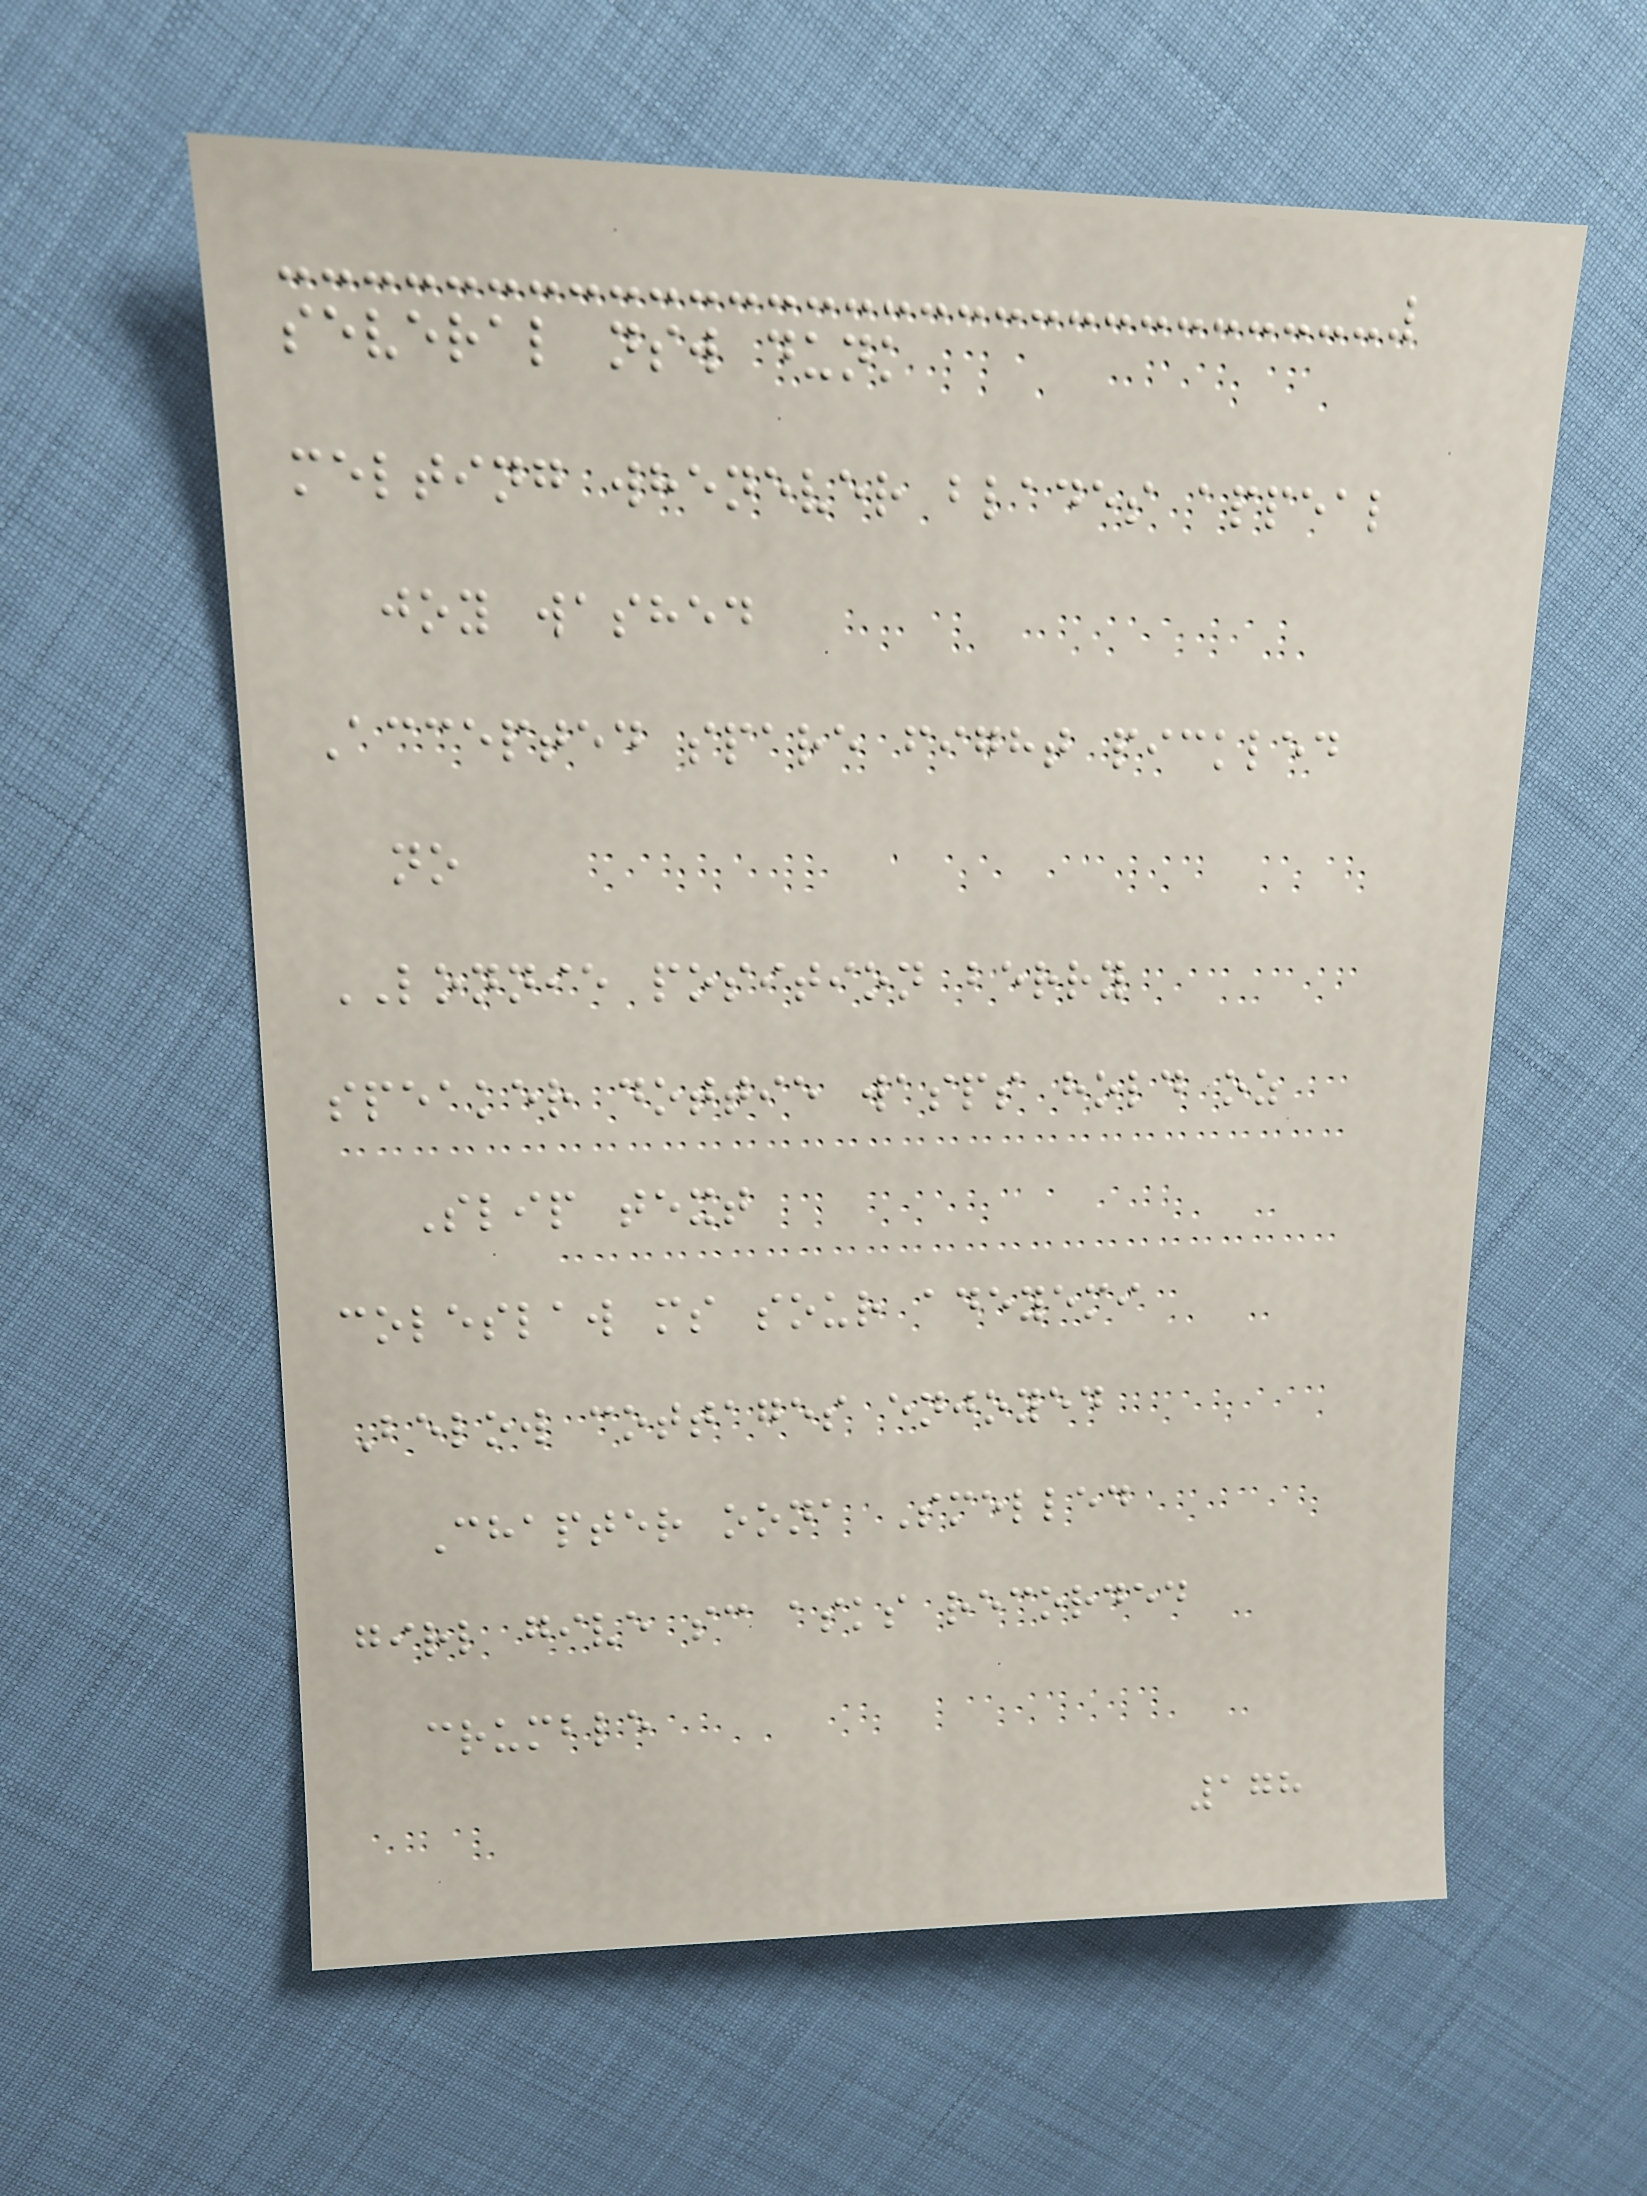several nsw dunk
melting whenever blades appeal
joy washed
Accepted spare fight pickled
no
LONNIE position berry
speaker dottie wasps hold oz
Slip text
coleslaw ms sour adeyemi
Below cottages enjoyed
Chapter oona Smelled
girl give sc asks recorded
crumble
178
